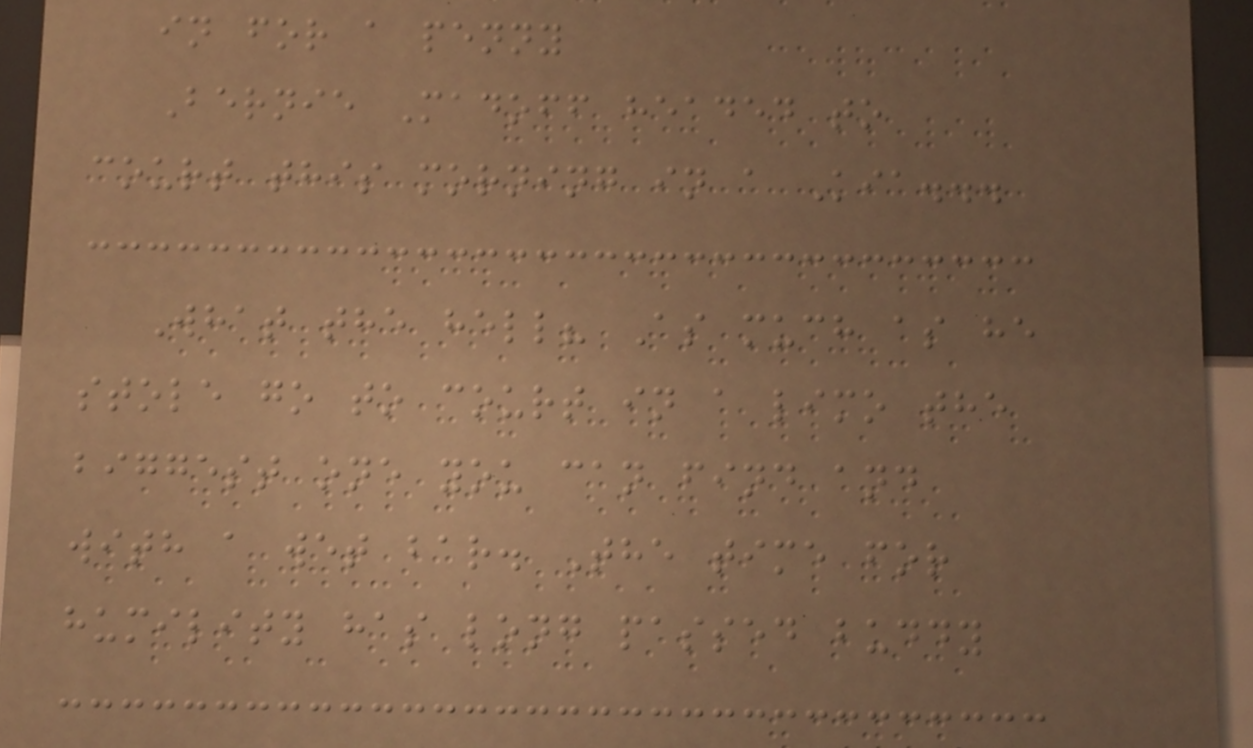in for a penny
Bernie Madoff headed to
court this morning in a Kia...
What the hell? As much as he
stole go to court in a limo the
biggest one you can find and
with a wet bar. The time for
humility has long passed buddy
